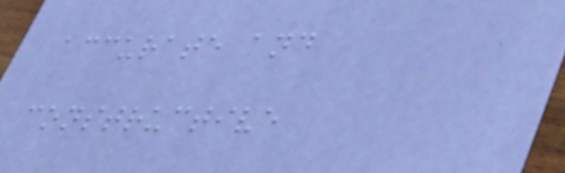accurate and
constructive
